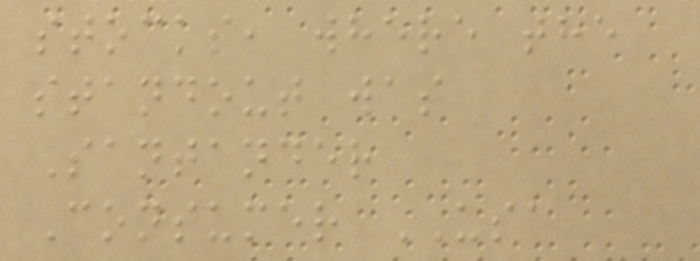stocks, where the
standout was
Santander
Consumer USA
